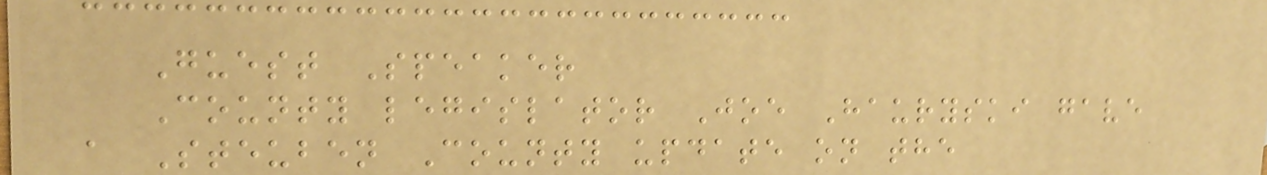Guest Speaker
County legislator Joe Hauryski gave
a Steuben County update on the
